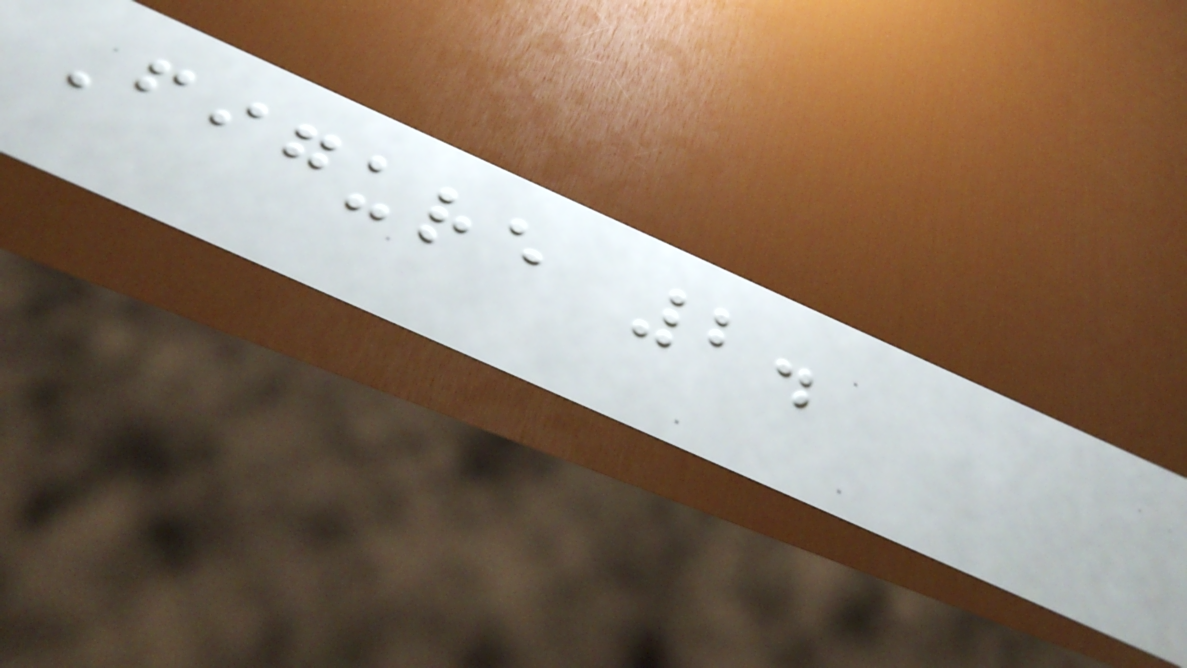Figure 2.
